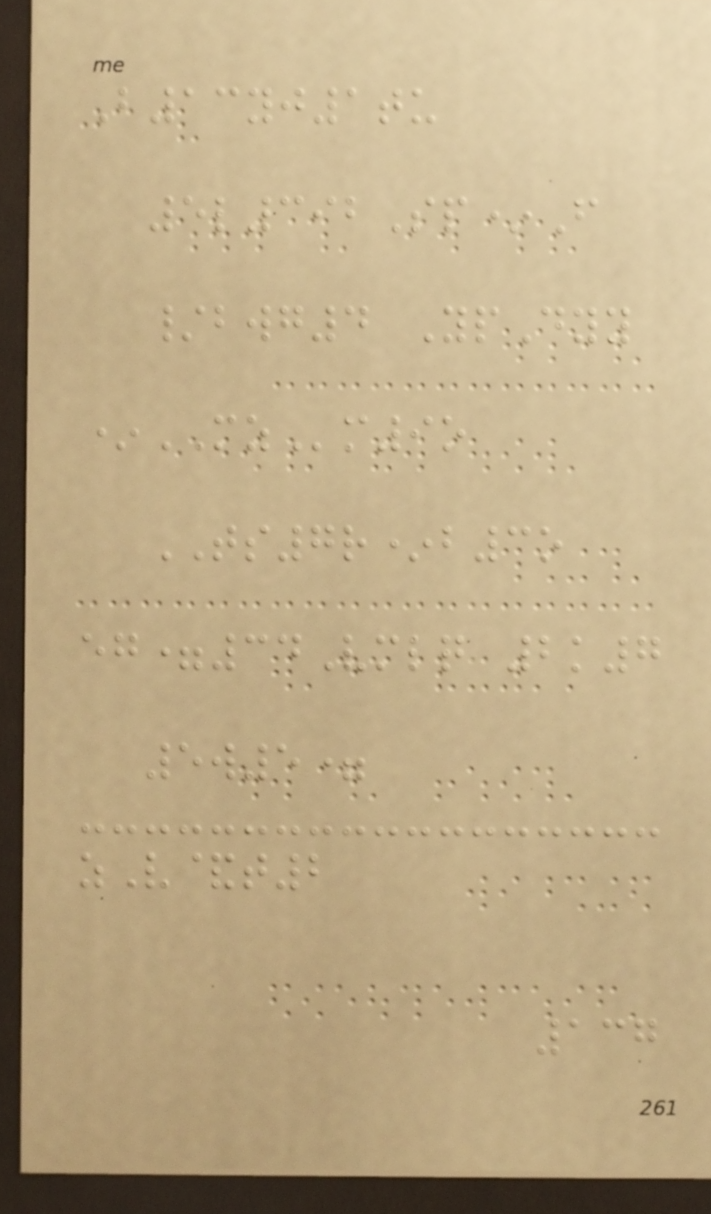B13yj1tu
5l392Sp*F
/bwg4 YpDyy
*MZm9o
TS7r*b3o
eg=34Vmlq 2k7
5w5=
zV&t2
137
